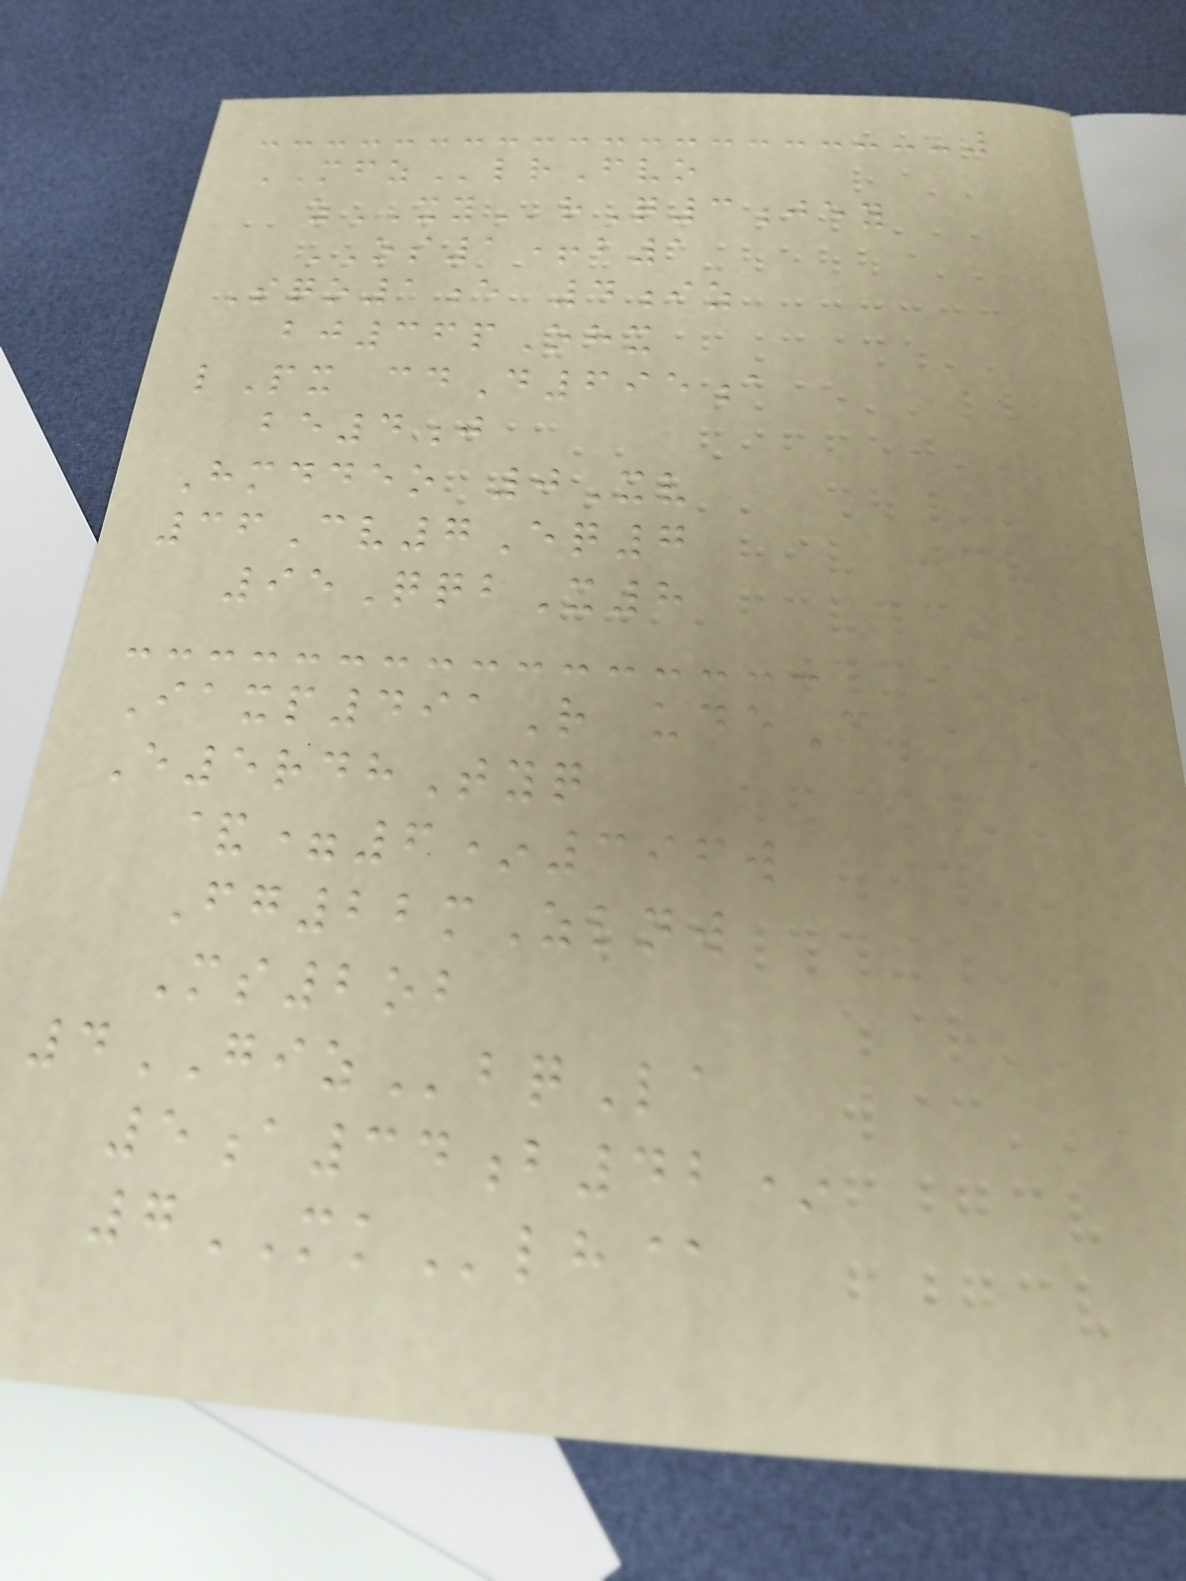MFZlrFvo
zXYrQ3jey
OS1+b1
Sqo1e 4iz
bj36pOhx
lPx cdD695a
be4j
Hmddeo 0Xv
36Cv7Eq7
95QqbX8
Iaxp491R udeC
E5rdhTyq
&=6*396w
Fg22mZlnw
Ms2ob
4GIZbqLa
5a34b42*
7MKlh@
